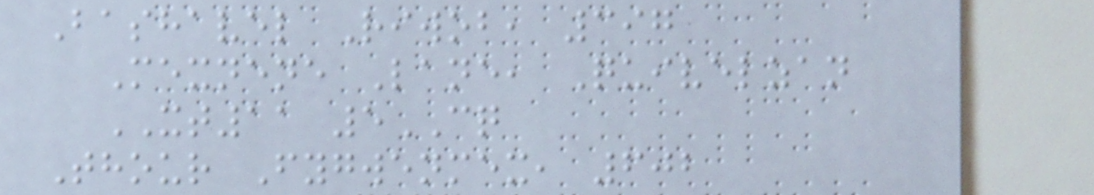Bashavel Riwob, 397
Mexnene Lane, Quivelzan
XT11 5CQ
Thour Fygwenmex, 602
